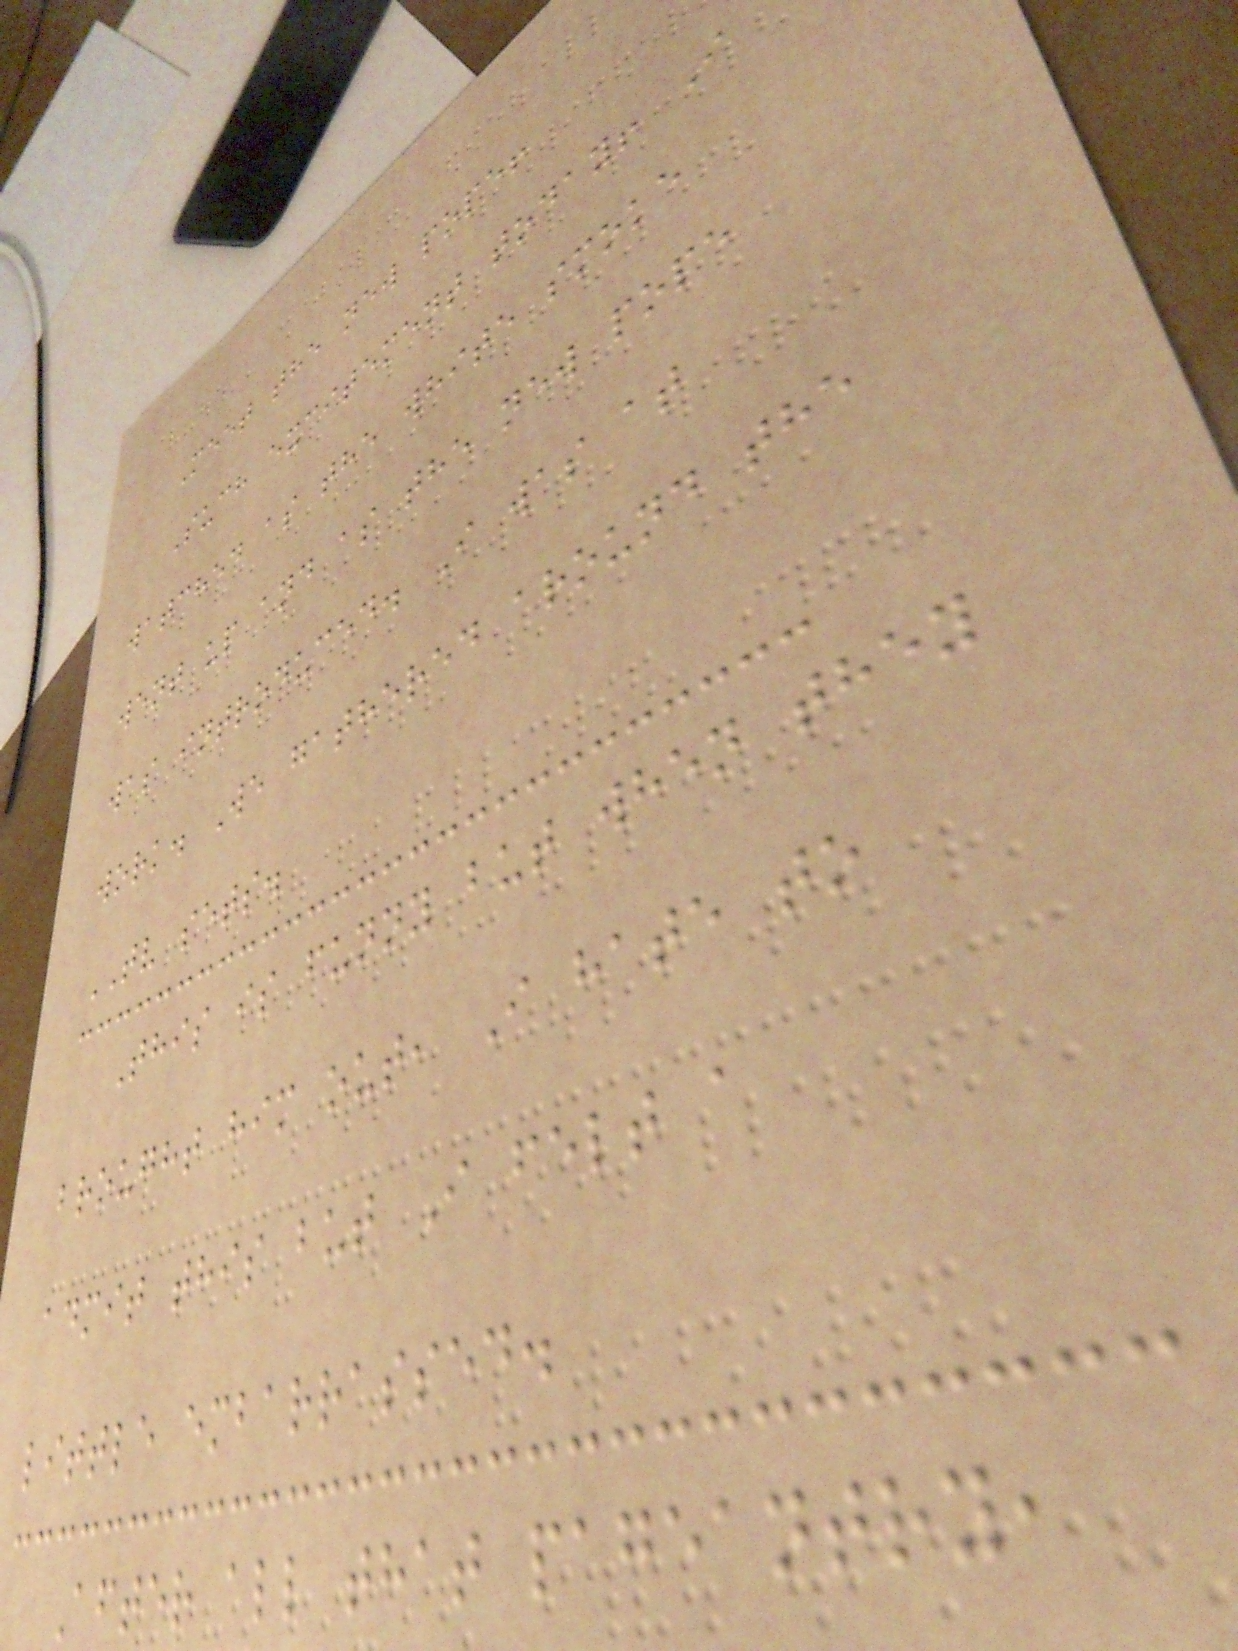Meet the new pope!
Such excitement today! I
watched as the white smoke
went up and as the new pope
was introduced. I was at
work. We gathered around the
TV sets.
This is funny but when they
brought him out, I hate to
admit this but I felt a
little embarrassed.
After all that pageantry,
